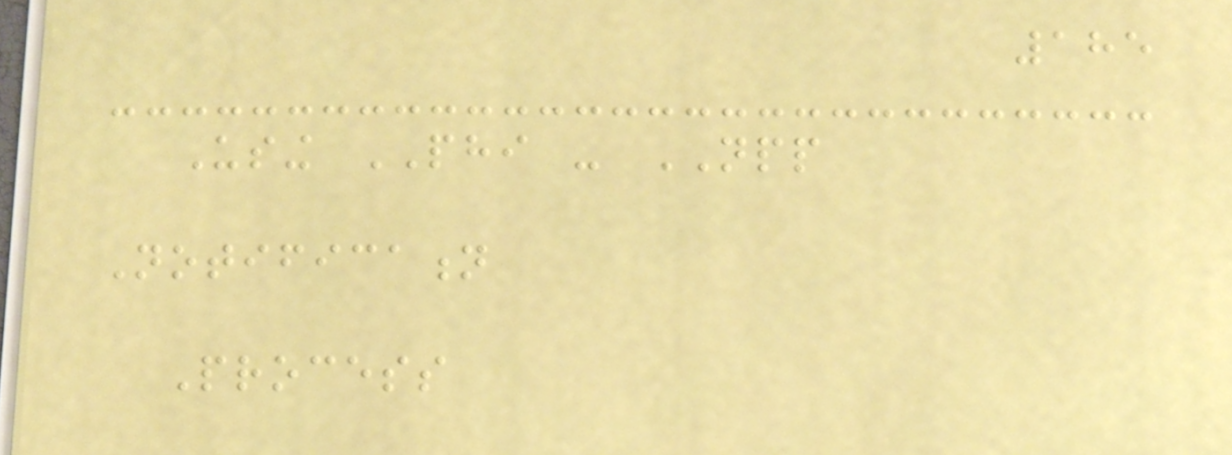185
Using PHI - NPP
Notification
Process
